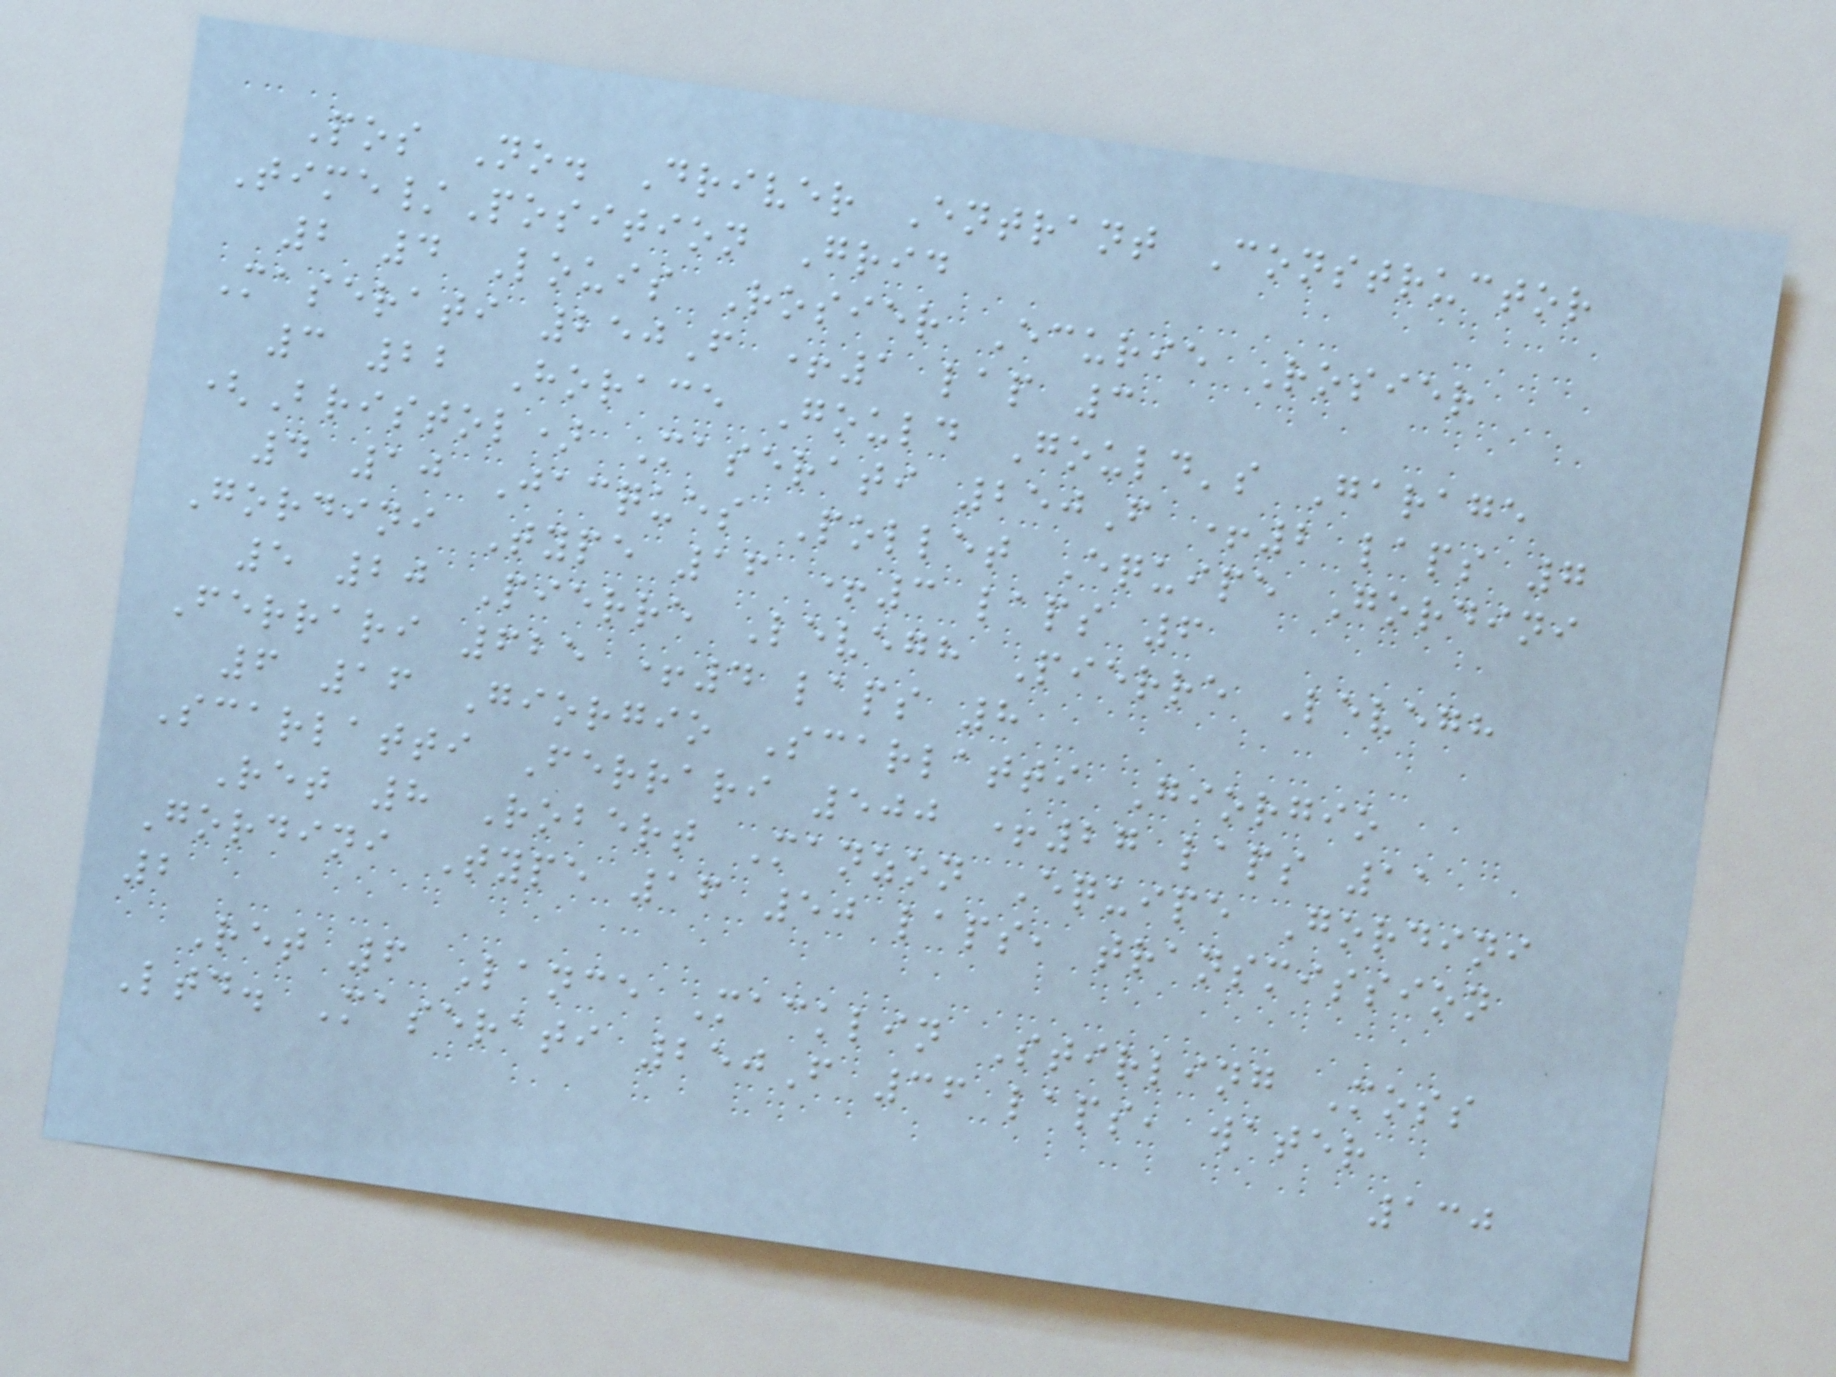Pos No. Driver Entrant Constructor
Time/Position Grid
2 4 Louis Rosier Ecurie Rosier
Maserati 250F +1 lap 3
3 22 Horace Gould Gould's Garage
(Bristol) Maserati 250F +2 laps 7
4 10 Jacques Pollet Equipe Gordini
Gordini Type 16 +3 laps 6
5 20 Pierre Levegh Pierre Levegh
Ferrari 625 +4 laps 8
6 16 Giorgio Scarlatti Giorgio
Scarlatti Ferrari 500 +27 laps 11
Ret 8 Robert Manzon Equipe Gordini
Gordini Type 16 50 laps, transmission
2
Ret 6 Lance Macklin Stirling Moss
Ltd. Maserati 250F 36 laps, water
130
